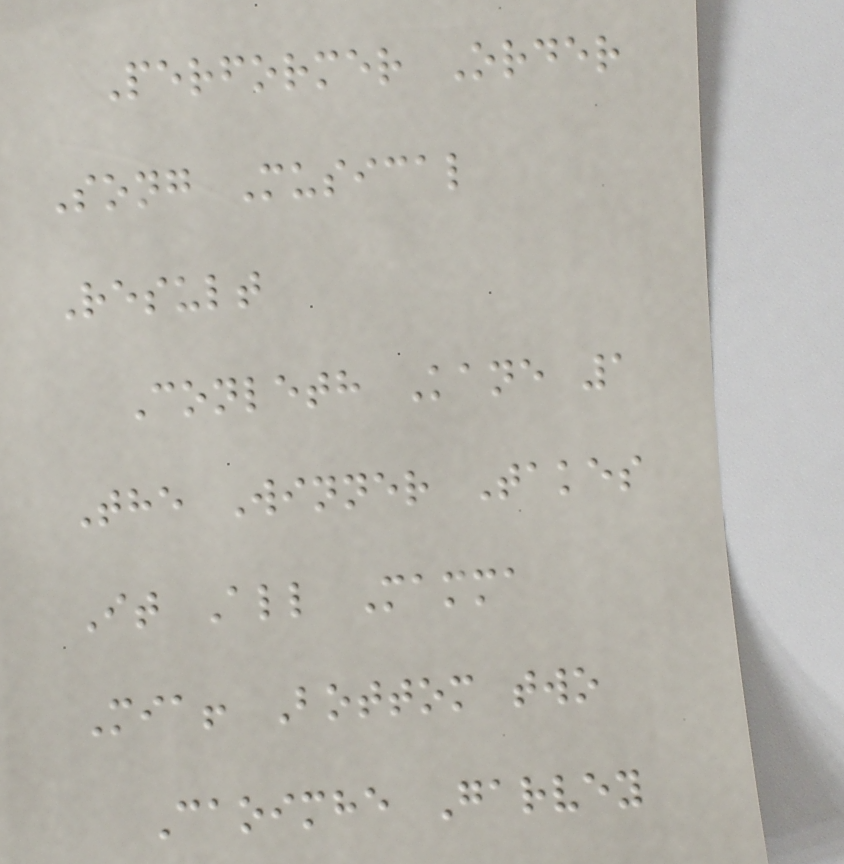Performer Order
Song Musical
Result
Conleth Kane 1
The Winner Takes
It All Mamma
Mia! Bottom two
Caoimhe Garvey
